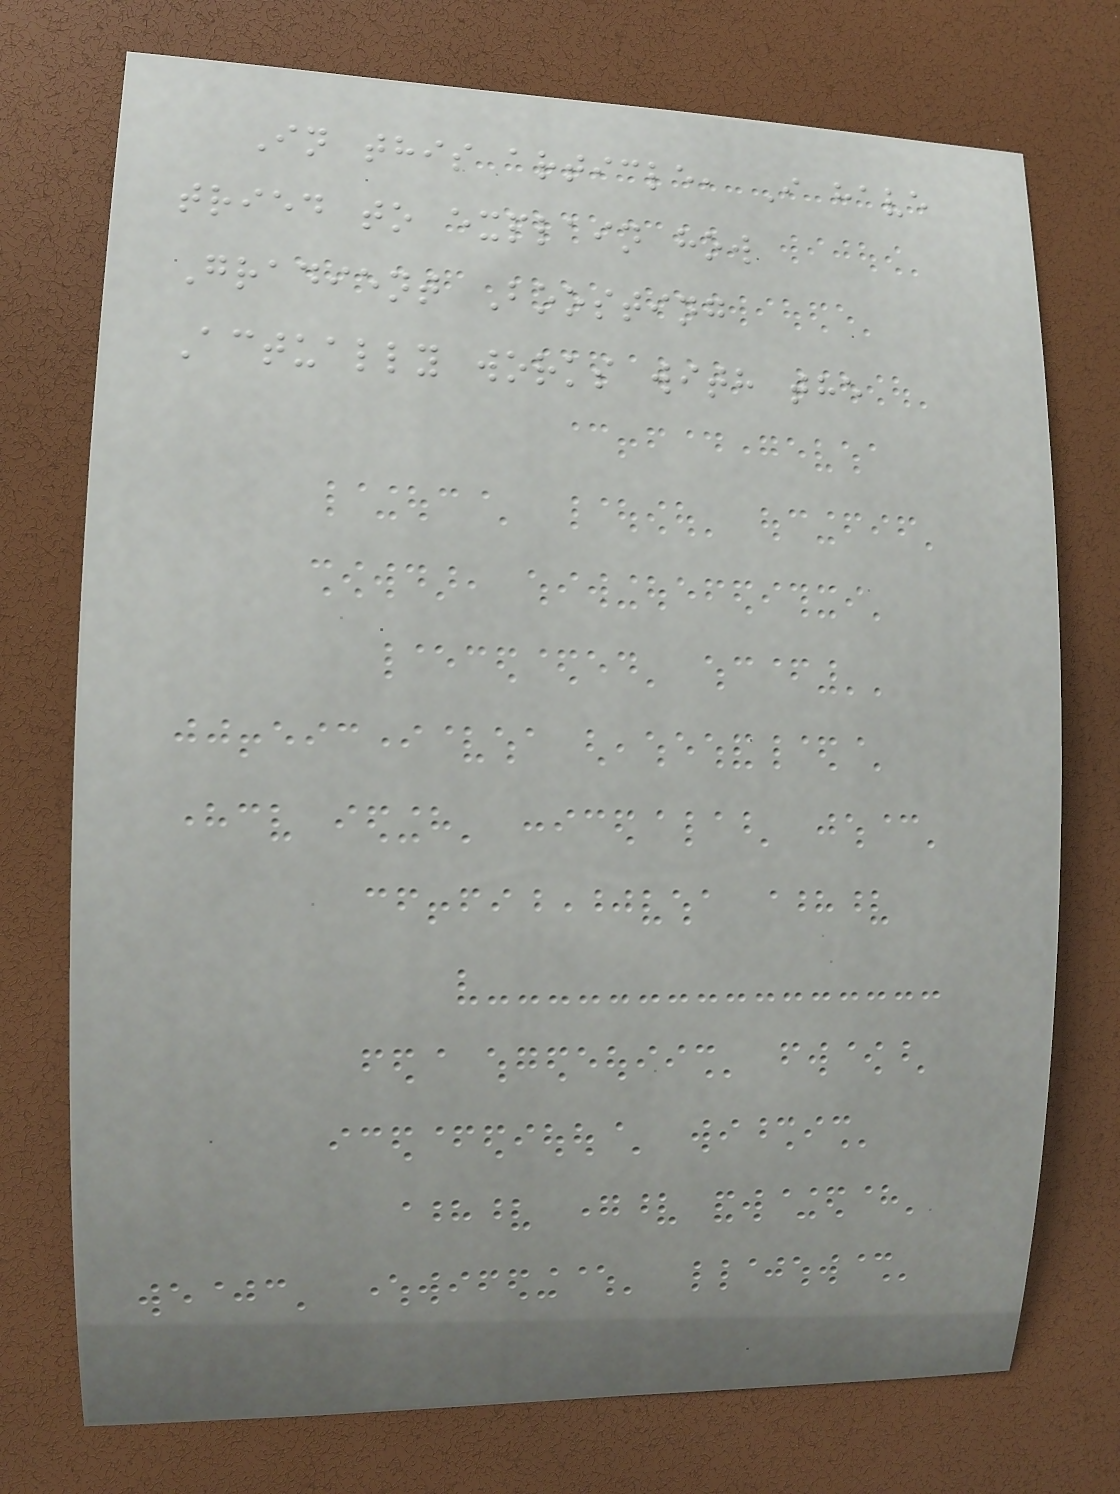In this article, I have
tried to explain how
Gradient Boosting
Actually works with the
